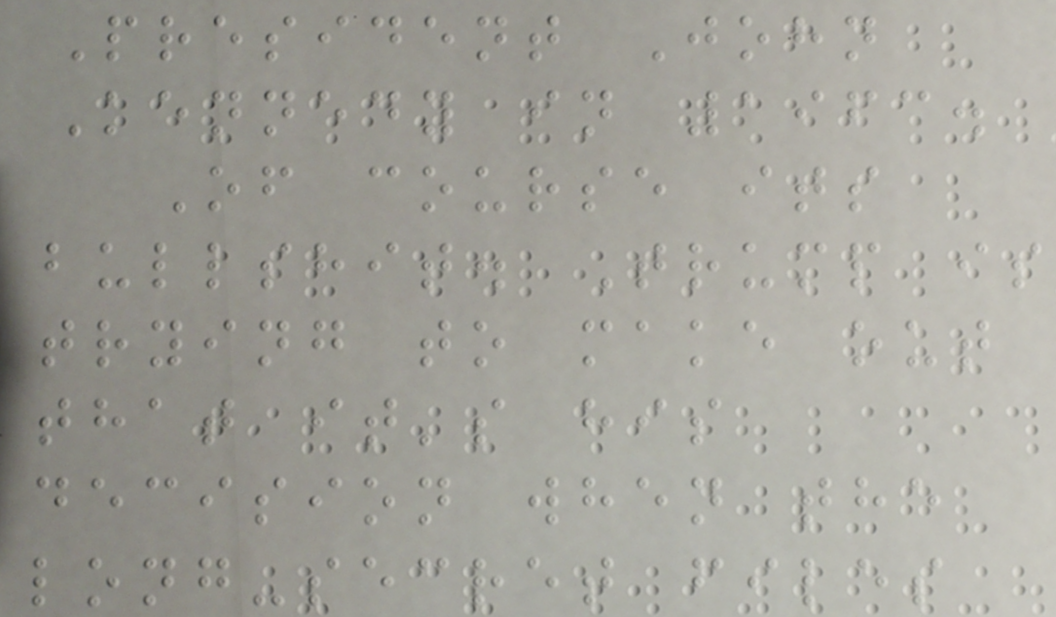President John
Kennedy in 1963.
Of course its
bullshit. Trump is
trying to make out
that it's his
decision when the
long-secret files
